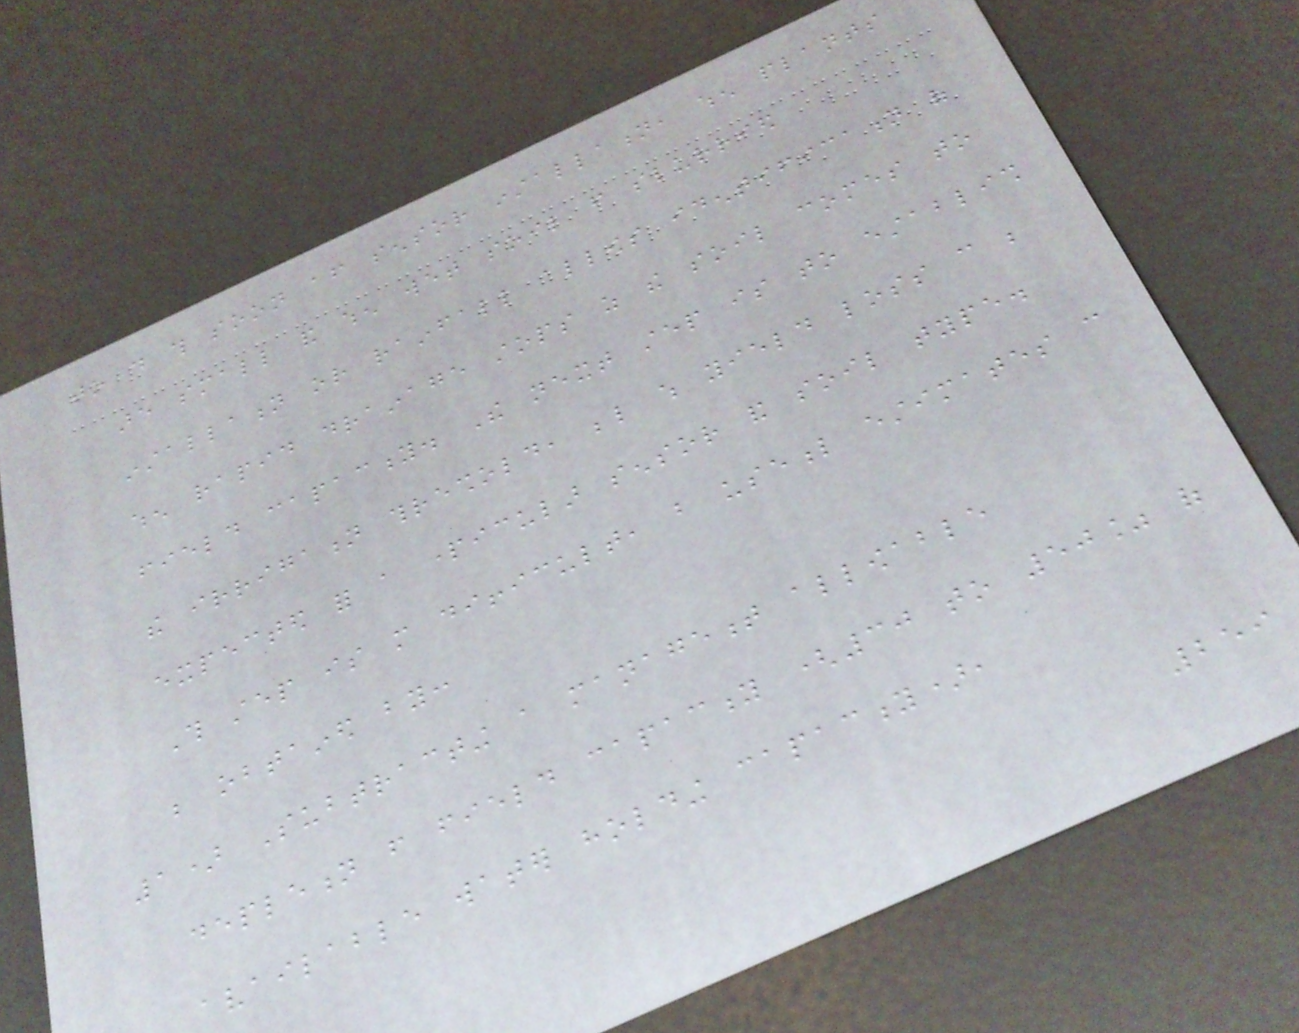to do this soon after sensor installation, when plants
are small and when wet soil from slurried
installation or rainfall allows identification of
when rapid drainage stops as the soil comes to
field capacity. The next step is to establish
the irrigation threshold, below which yield loss can be
expected for a particular sensor and soil type.
This step is more difficult, but useful estimates can
be obtained by:
1) Subtracting a management allowable
depletion from field capacity (30 to 50% of
available water holding capacity),
259
